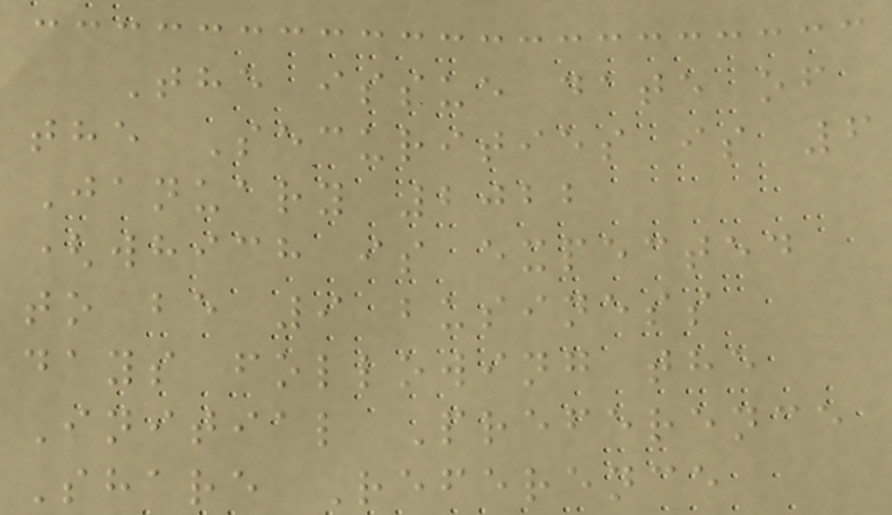The issue date of
the Securities is 6
January 2022
(which is expected
to be 9 business
days following the
Initial Preference
Share Reference
